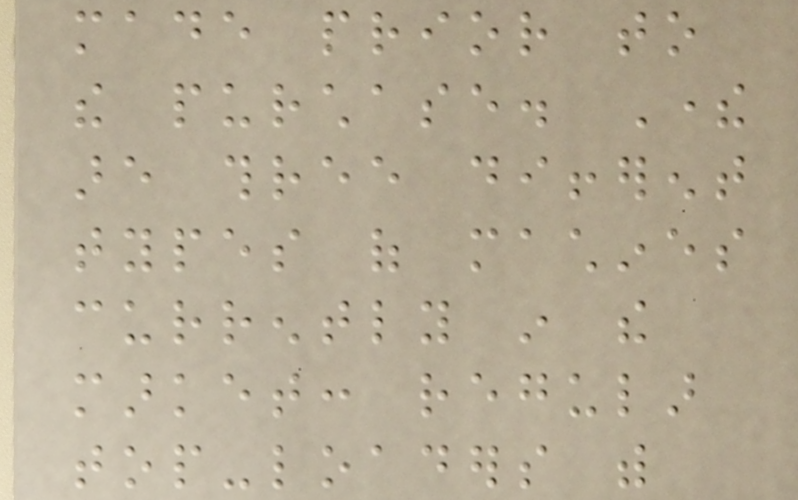made prior to
the purchase. There
are three different
types of machines
currently in the
market: regular
top-loaders with
